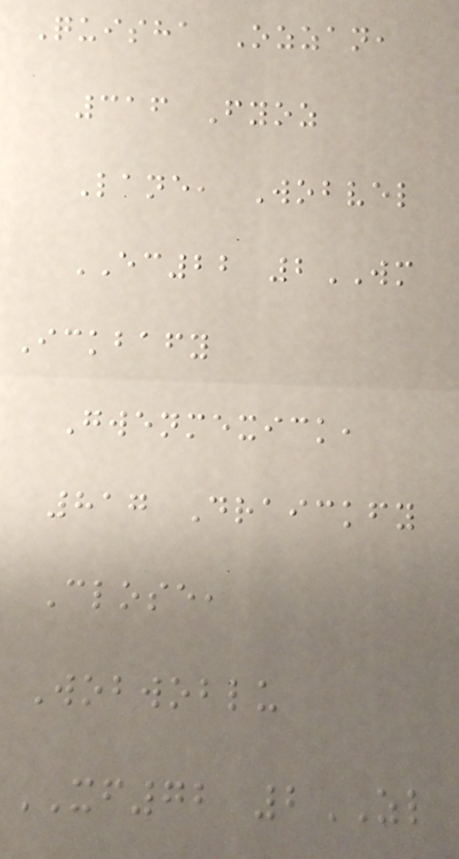Quisha Ozzan,
316 Fyoz
Lane, Wobvel
EC22 2WM
Ickbafy
Gwenmexick,
817 Draickfy
Close,
Wobwoblu
XF72 2ZL
